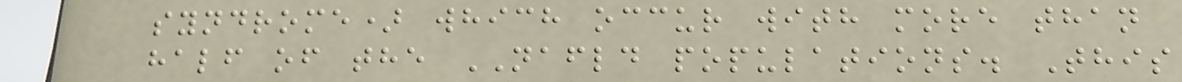syndrome) which occur with more than
half of the NAFLD populations. This
